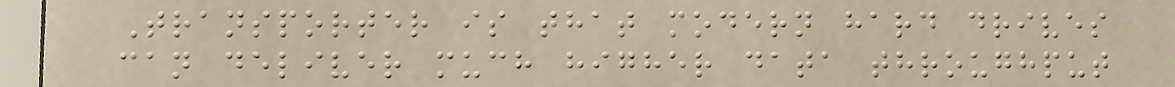Transporter is that modern hard drives
can deliver much higher data throughput
